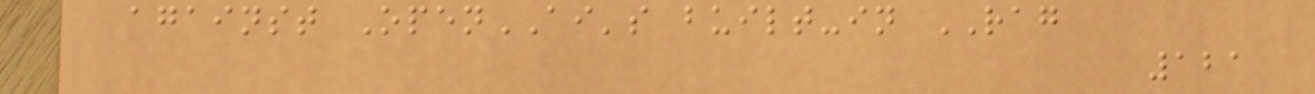against OpenAI's built-in RAG
121
